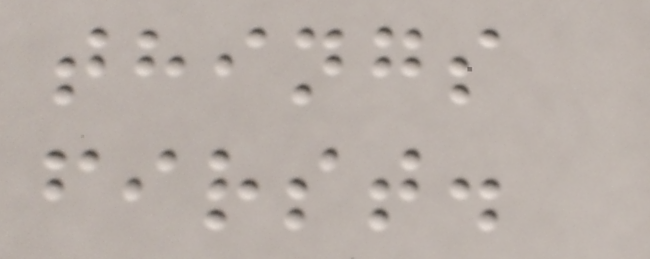things
first.
